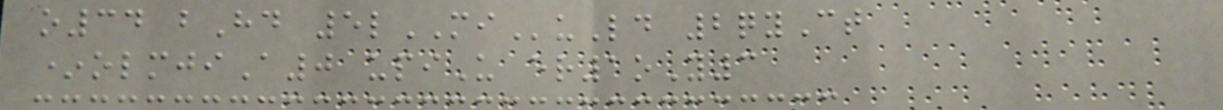o34 bHd 5lMIuLd 2qyCt
*olmjiA0 upiU er1oY3
